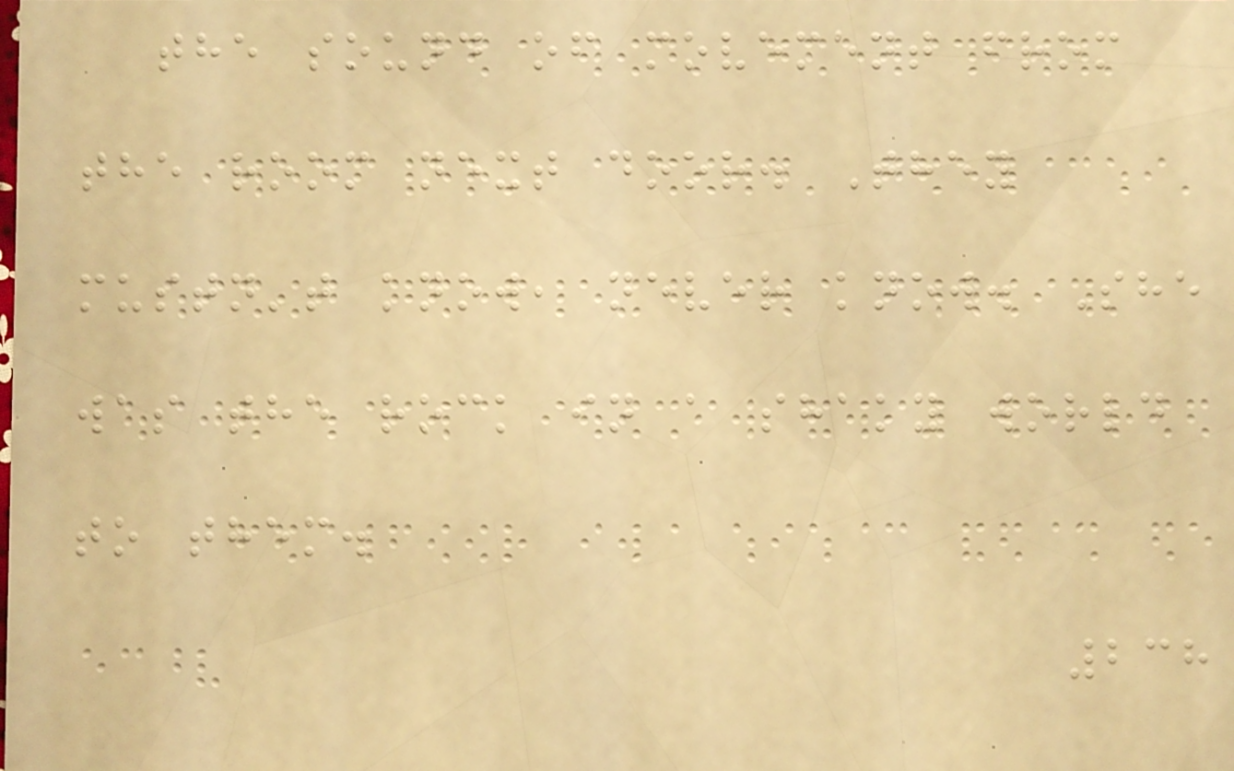the sound of movement from
the room next door. They
mustn't know, never know. She
was the rock in a shaky world
to them.
238
